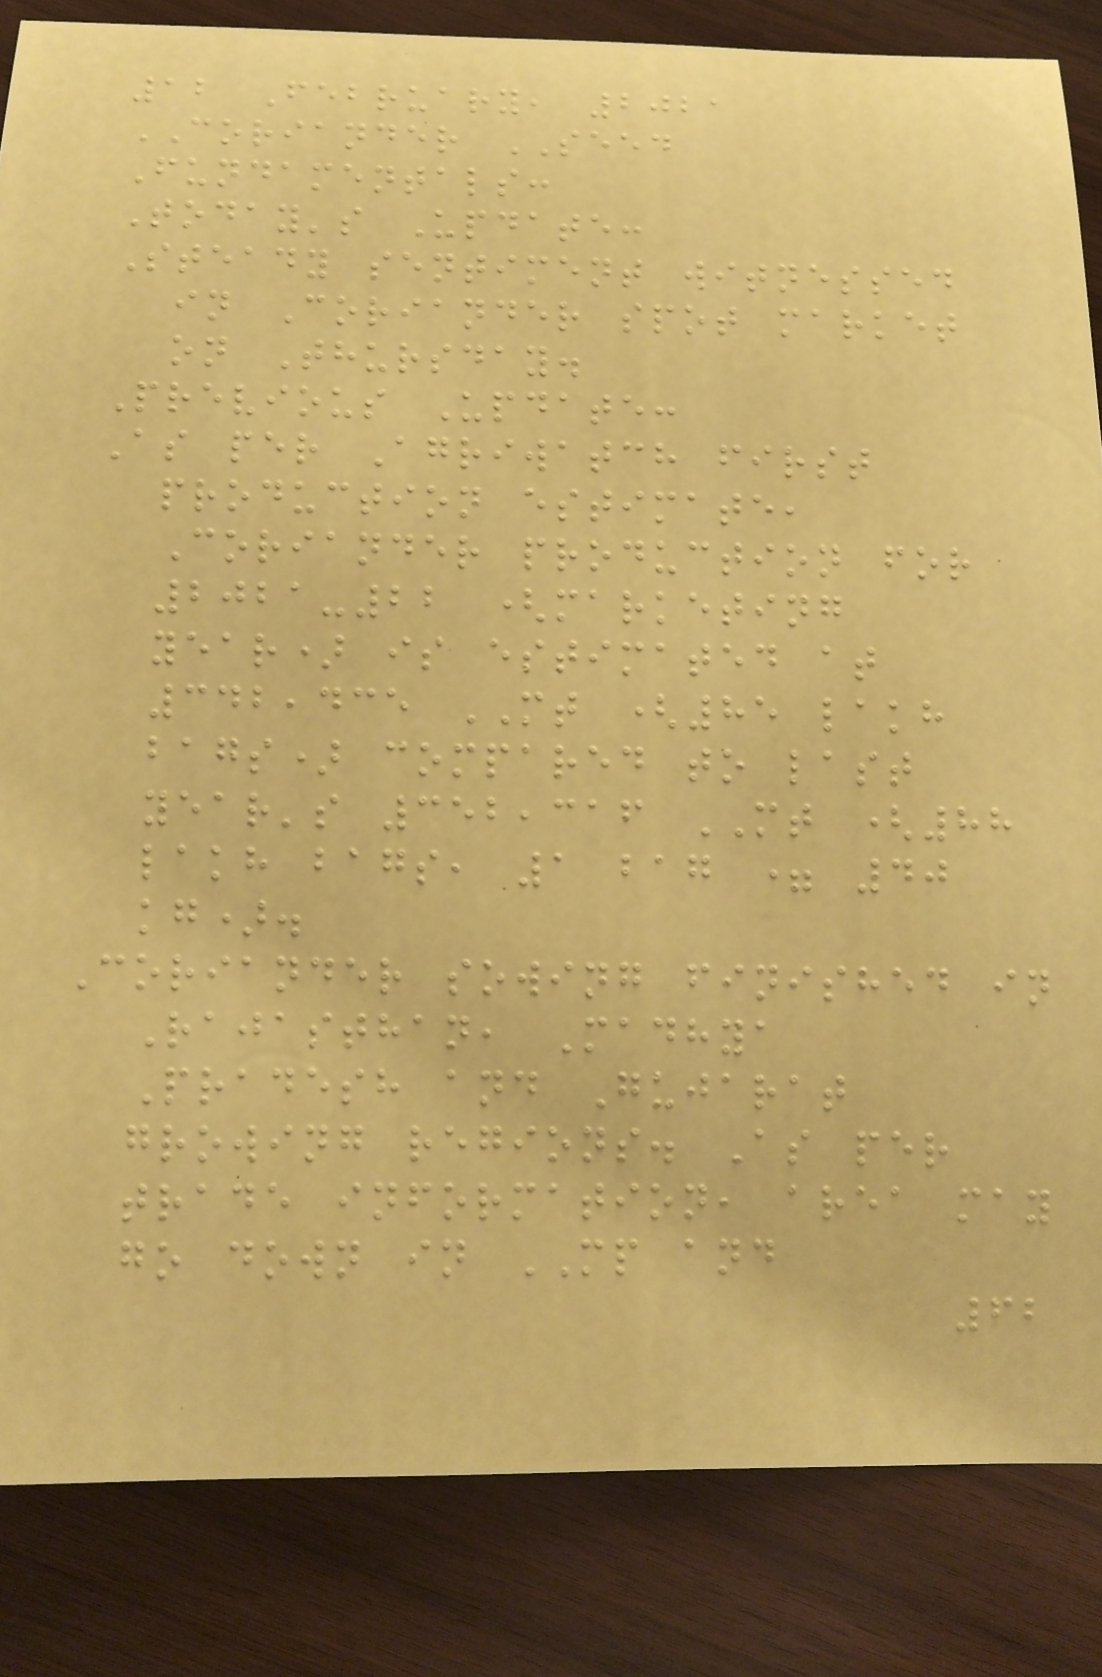12 February, 2021
CORIANDER SEED
Fundamentals:
Today's Update:
Steady sentiment witnessed
in Coriander spot market
on Thursday.
Previous Update:
As per Agriwatch first
production estimate,
Coriander production for
2021-22 (marketing
year) is estimated at
342,435 MT (85 lakh
bags) compared to last
year's 352,316 MT (88
lakh bags, 1 bag = 40
kg).
Coriander sowing finished in
Rajasthan, Madhya
Pradesh and Gujarat
growing regions. As per
trade information, area may
go down in MP and
62
